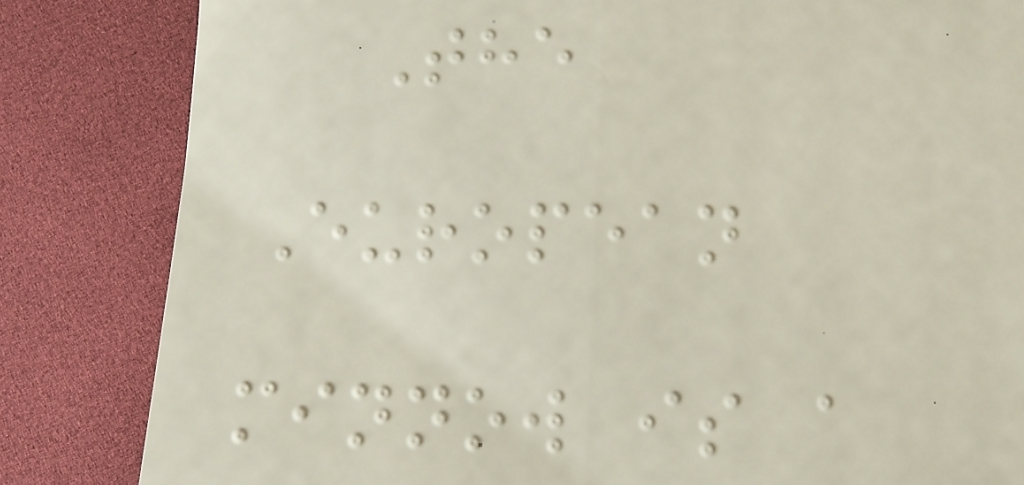The
European
minnow is a
